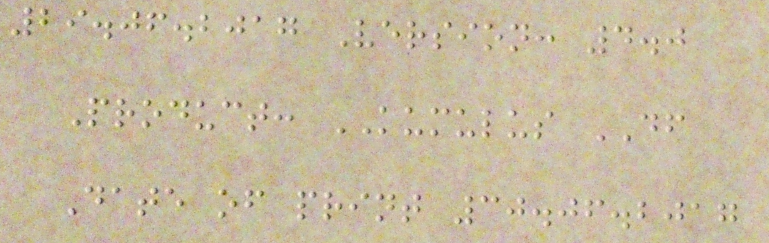29.06.2017 Version: 4.0
Product: KUMULUS DF
Date of print 30.06.2017
